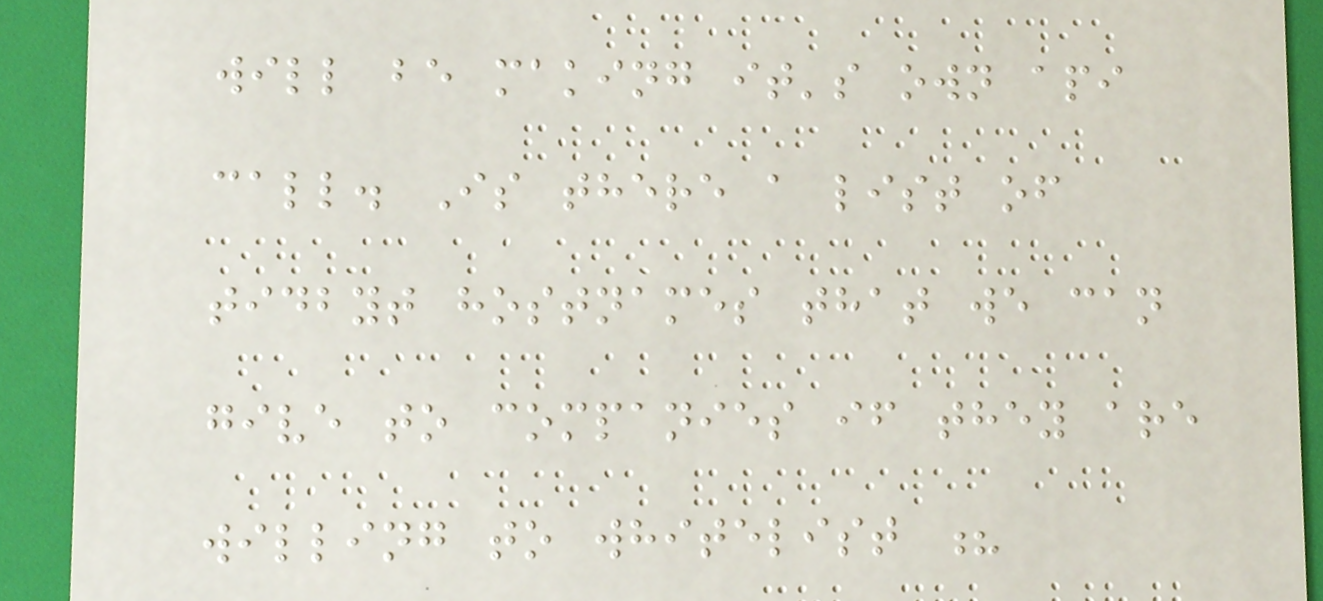will be making it's own api
call. Is there a list of
tidbyt hostnames that we can
give to companies if they are
willing to whitelist ?
